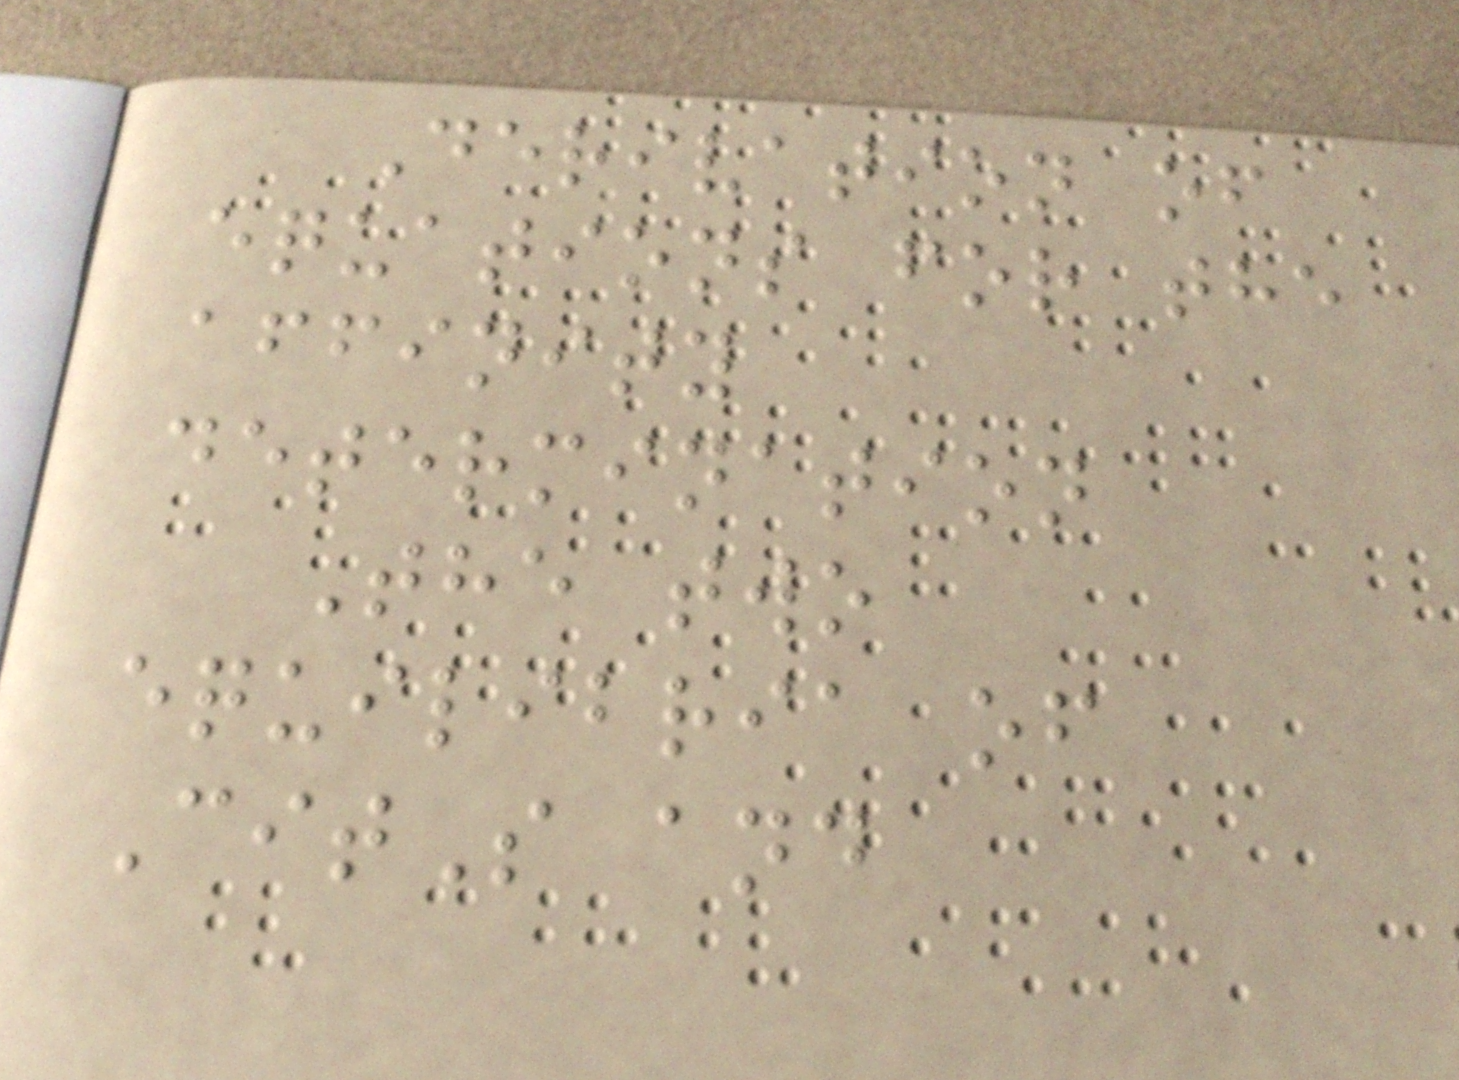Derivation of
equations for the
affinity
determination
The two
equilibria of
CitS and
